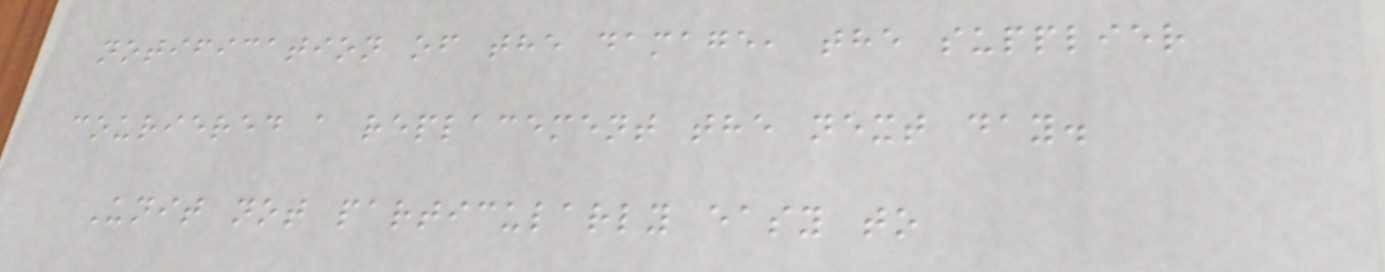notification of the damage, the supplier
couriered a replacement the next day.
Unit not particularly easy to
